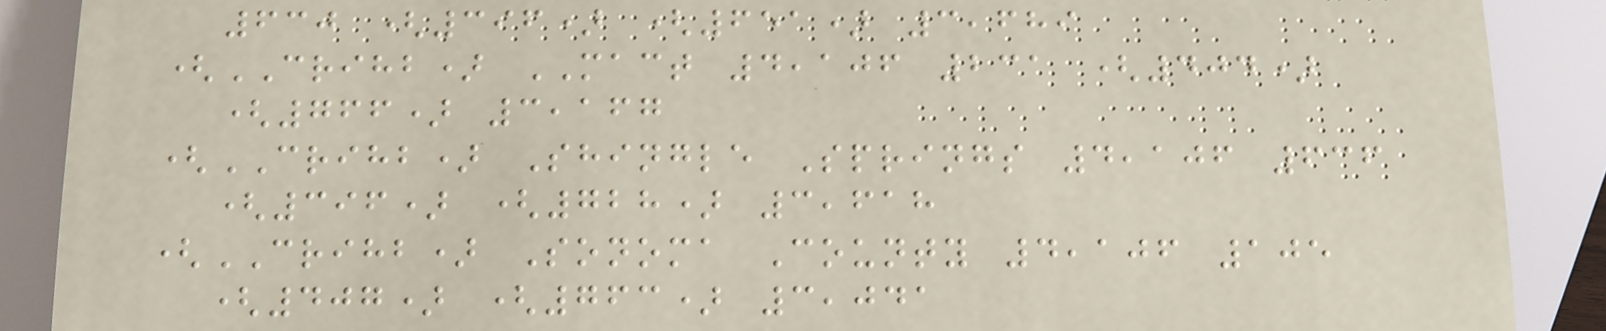630 (396) (651) 3,689
(CRIHB) MACT 4,106 231 (404)
(766) 3,167
(CRIHB) Shingle Springs 4,106 636
(396) (728) 3,618
(CRIHB) Sonoma County 4,106 105
(407) (763) 3,041
